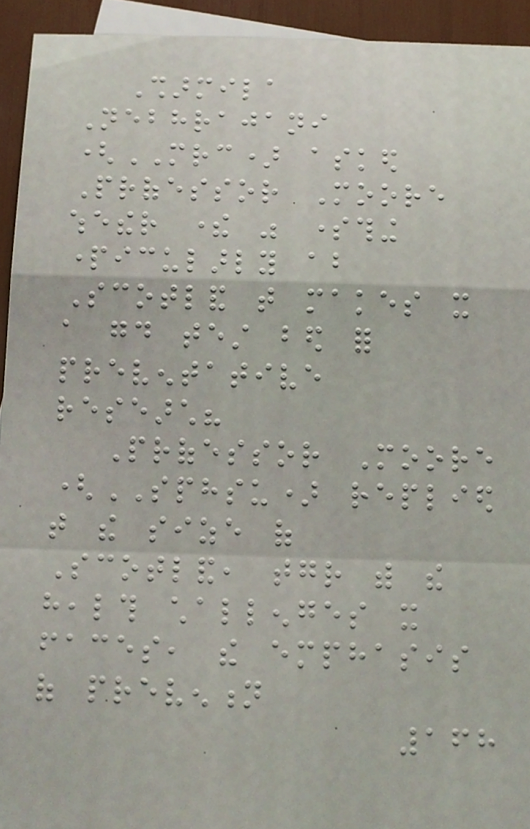Sharmila
Nebhrajani
(MRC) asked
Professor Moore
whether there was something
particularly about
Scotland that makes it
a good test bed for
preventative
research?
Professor Moore
(SPHSU) replied
that the size of
Scotland, together with the
health challenges it
faces, the emphasis
of prevention
168
